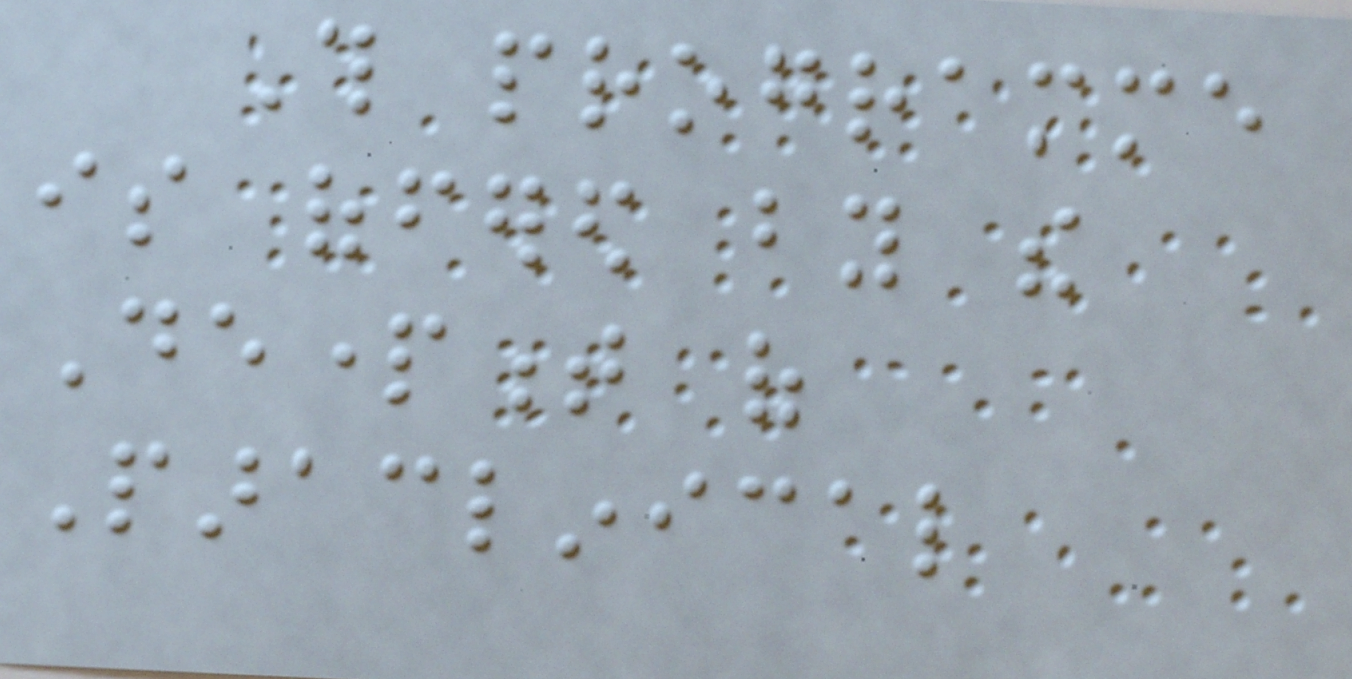This programme
is offered by the
Department of
Paraclinical
